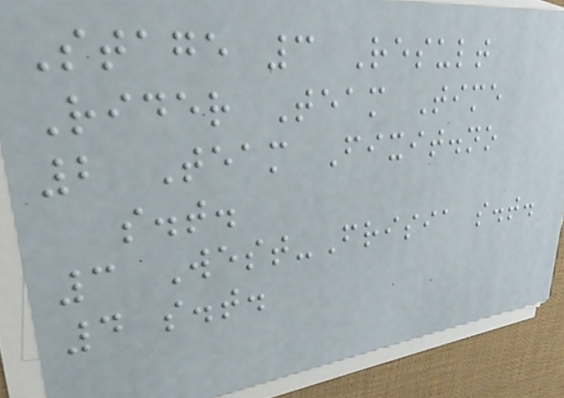Stage 3 Result
Rider Team Time
2 Team Fixit.no
s.t.
3 West-Frisia s.t.
4 s.t.
